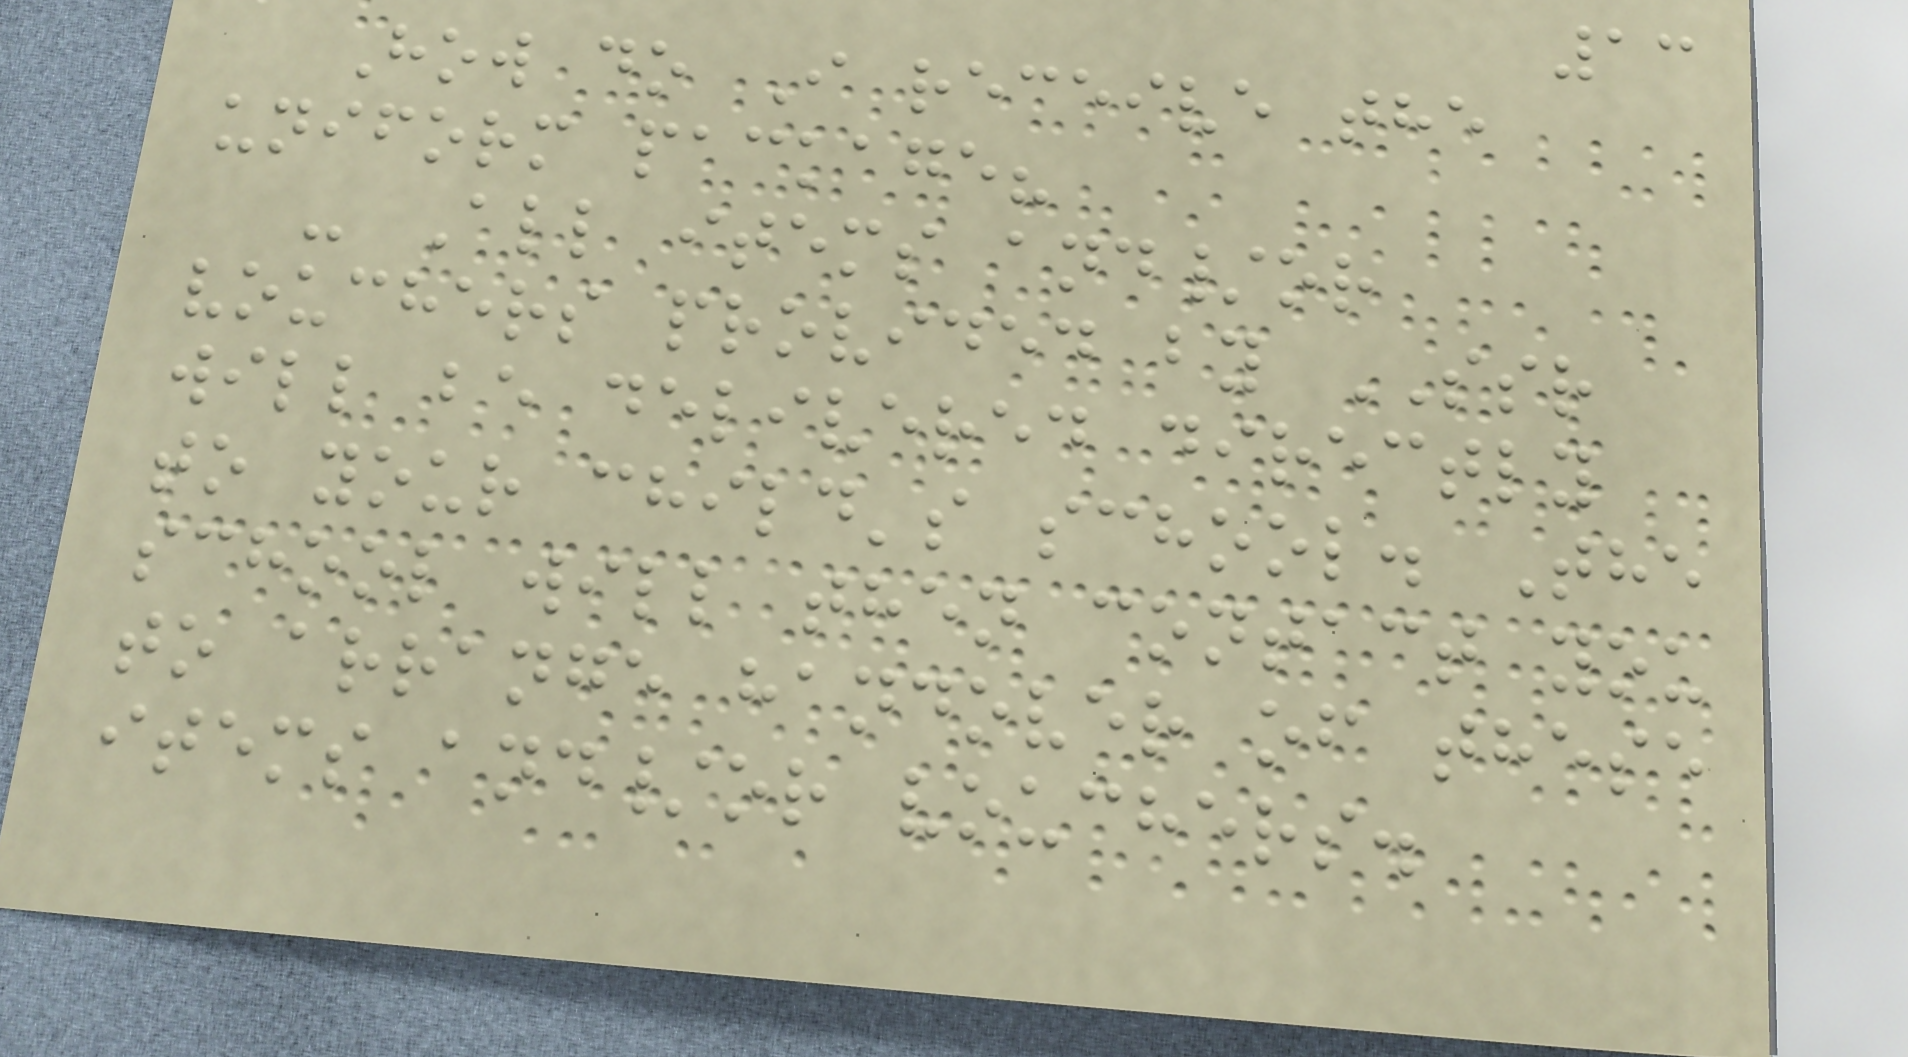13
How do I receive the
uniform package?
- All items and/or
vouchers provided by SSR
will be delivered directly
to your child's school. The
school will then contact you
to arrange handover of these
items and/or vouchers.
